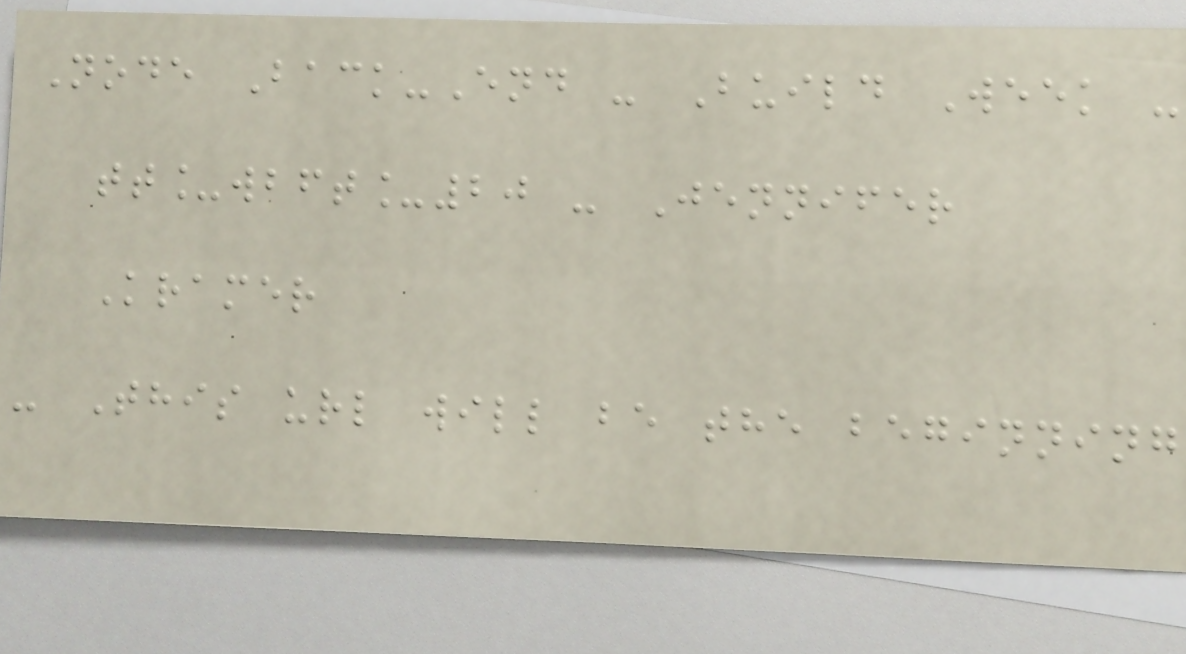Node Back-End - Build Week -
tt_wbft_20 - Jennifer
Kramer
- This url will be the beginning
